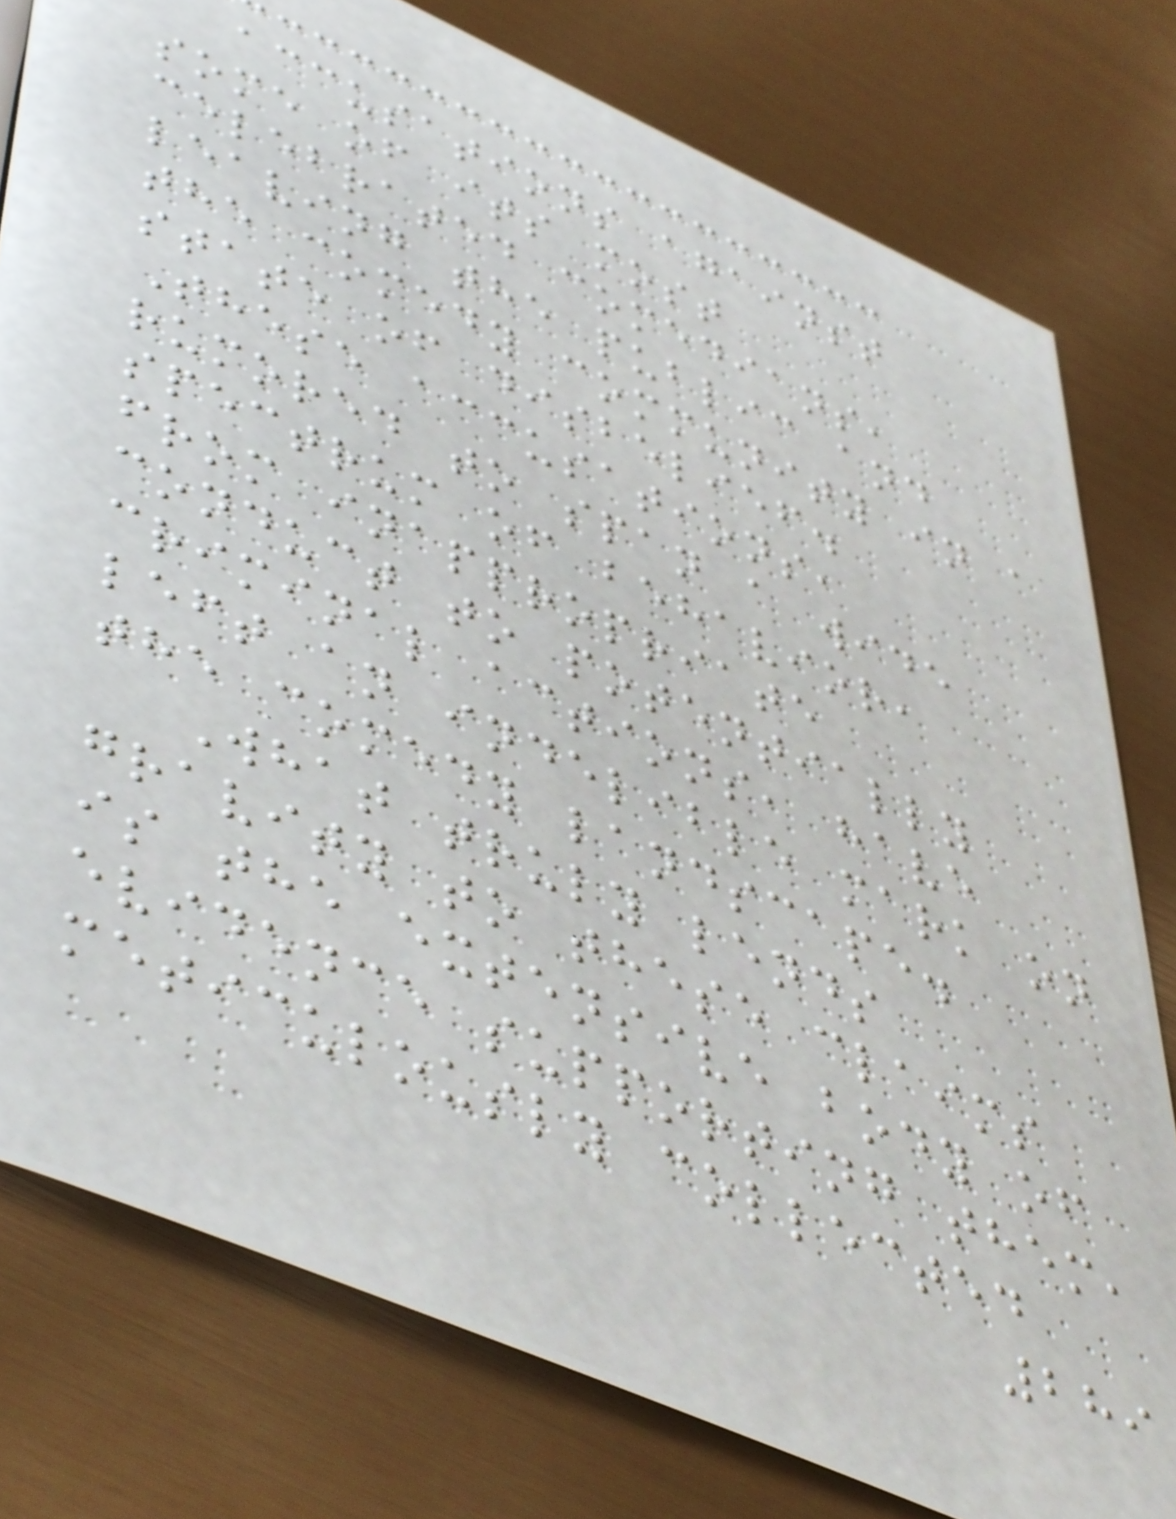accusations against
some of its most
celebrated comedians,
leaving the public and
the comedy community in a
state of disbelief.
These accusations,
rumored to span a wide
spectrum of behavior,
from inappropriate
conduct to potentially
criminal actions, have
left an indelible mark on
the comedy landscape.
What truly lends
gravity to these claims
is the extensive body of
evidence supporting them,
meticulously collected
289
